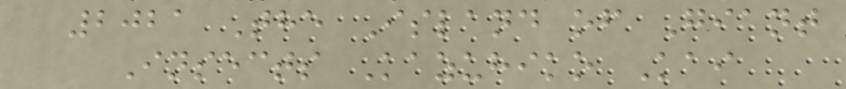2021 The Island of Giant
Insects Kazuhiko Kai
